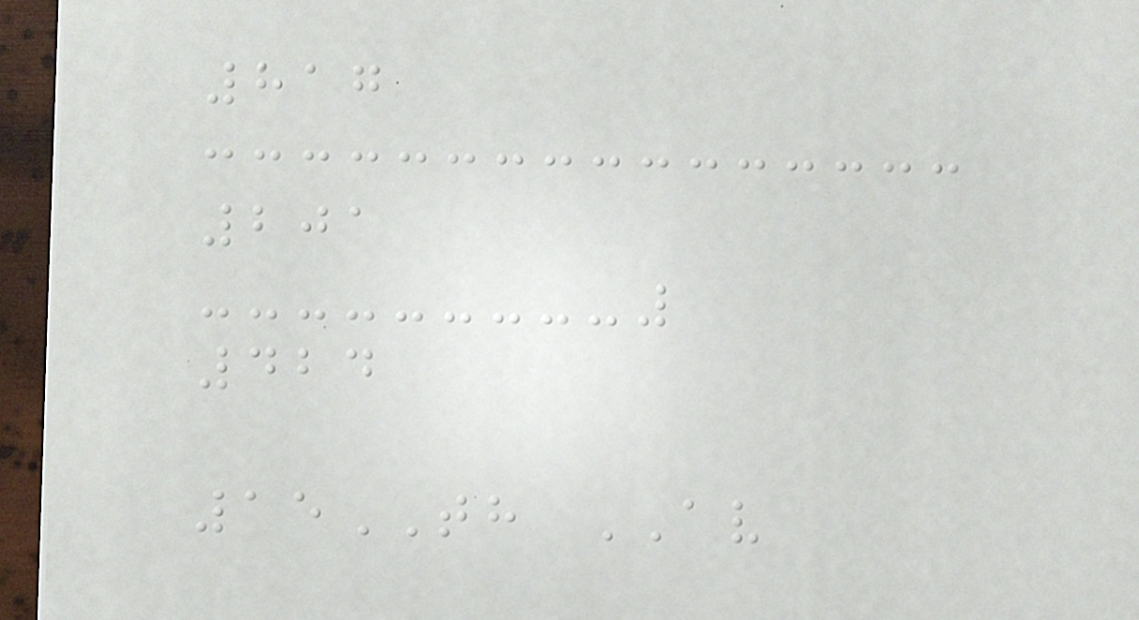817
201
424
15TH AV
